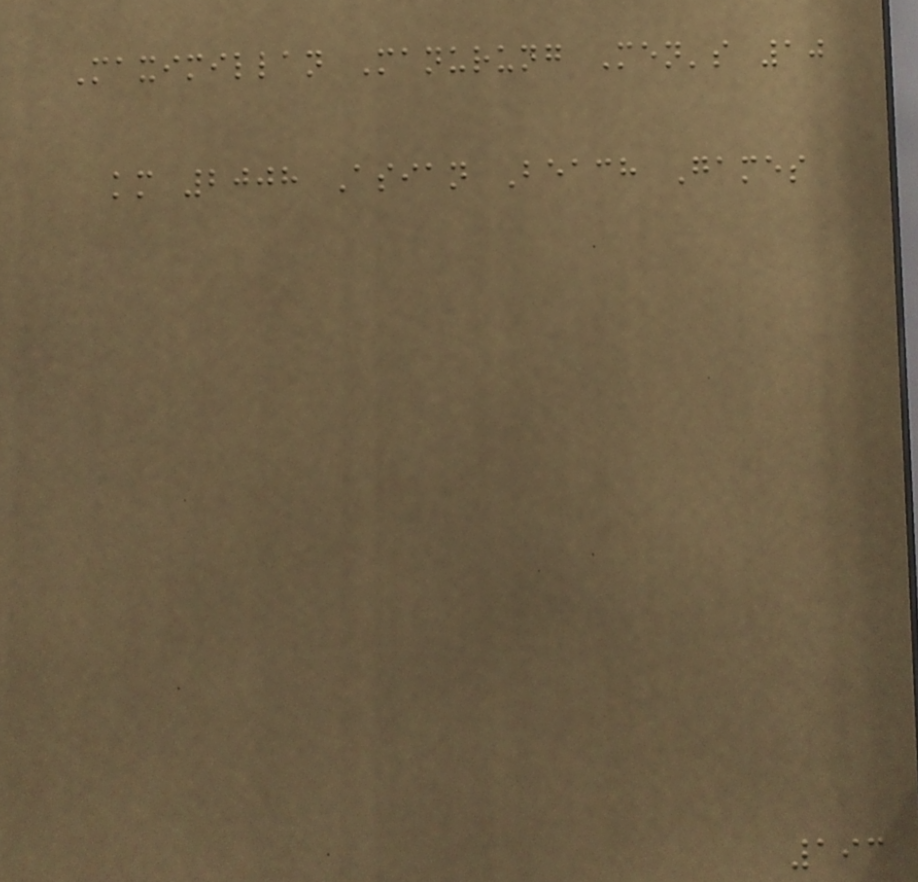Maximillan Manurung Men's 10
km 2008 Asian Beach Games
193
